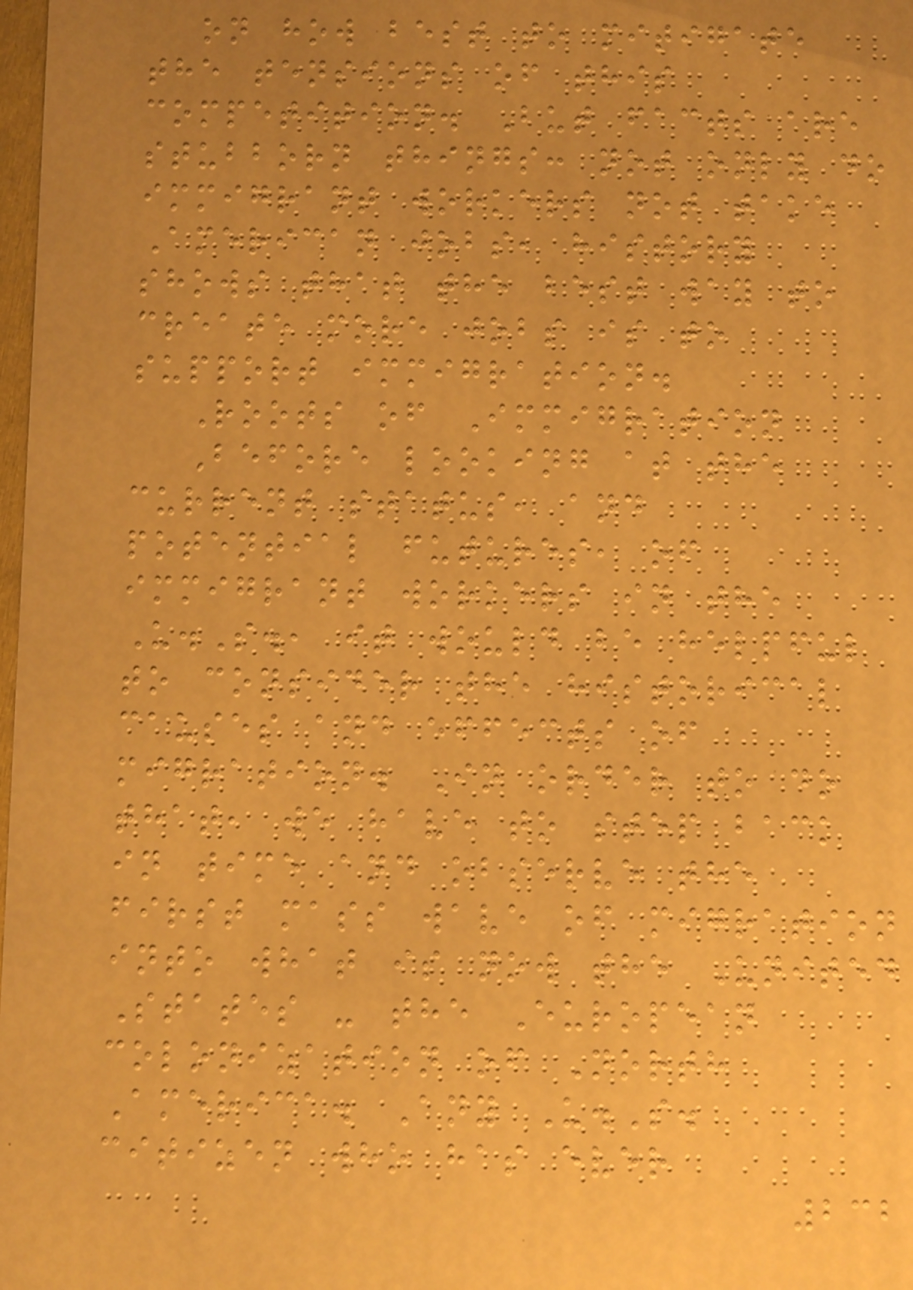on how best to mitigate
the tensions of this
competition. But facts are
stubborn things: not only do
immigrant workers not take
American jobs, history
shows that the best way to
create more jobs is to
support immigration.
Roots of Immigration
Before looking at the
current status, and
potential futures, of
immigrant workers in the
U.S., it would be helpful
to consider the historical
causes and effects of
migration. In order to do
that, we have to step back
in time and observe the
first mass wave of migration
into what is now the United
States - the European
colonization of North
America. Any U.S.
citizen who has ever
232
